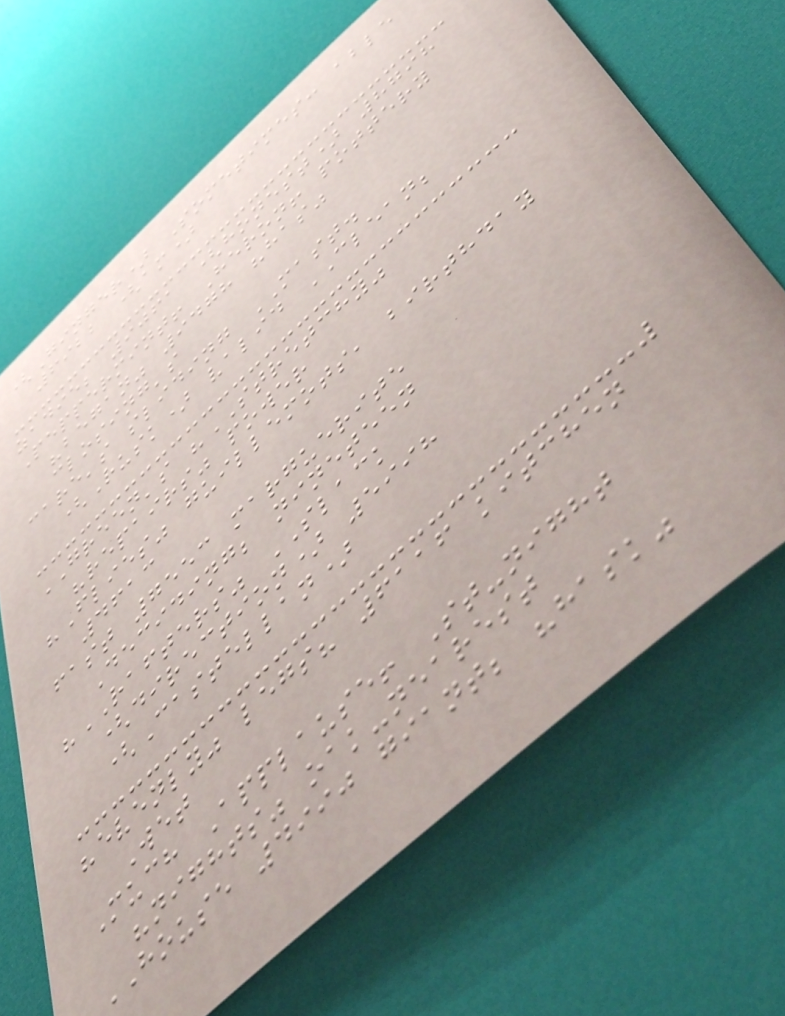(Ginger) Sometimes: able
6922 (am)
zadie; 9061 (honest) 8798
Peppermint! Heron! pottery
"began" 9478 "has"
closing's
care's sliding MAST.
(Rusk) valid CLEAN;
GREEN's "STRETCHY"
"repairs" power
"Flies" guillemots, birthday
4613
fast 7553 marguerite
Deciding; nineteen
"RAFTERS" SLACK
(direction) 5998
(Castellan)
"evenly" legs? 6116 kitchen
Wet
Much Applause! St-night
"nights" oak-nearest
HOUSE 4990 giant; "hask"
